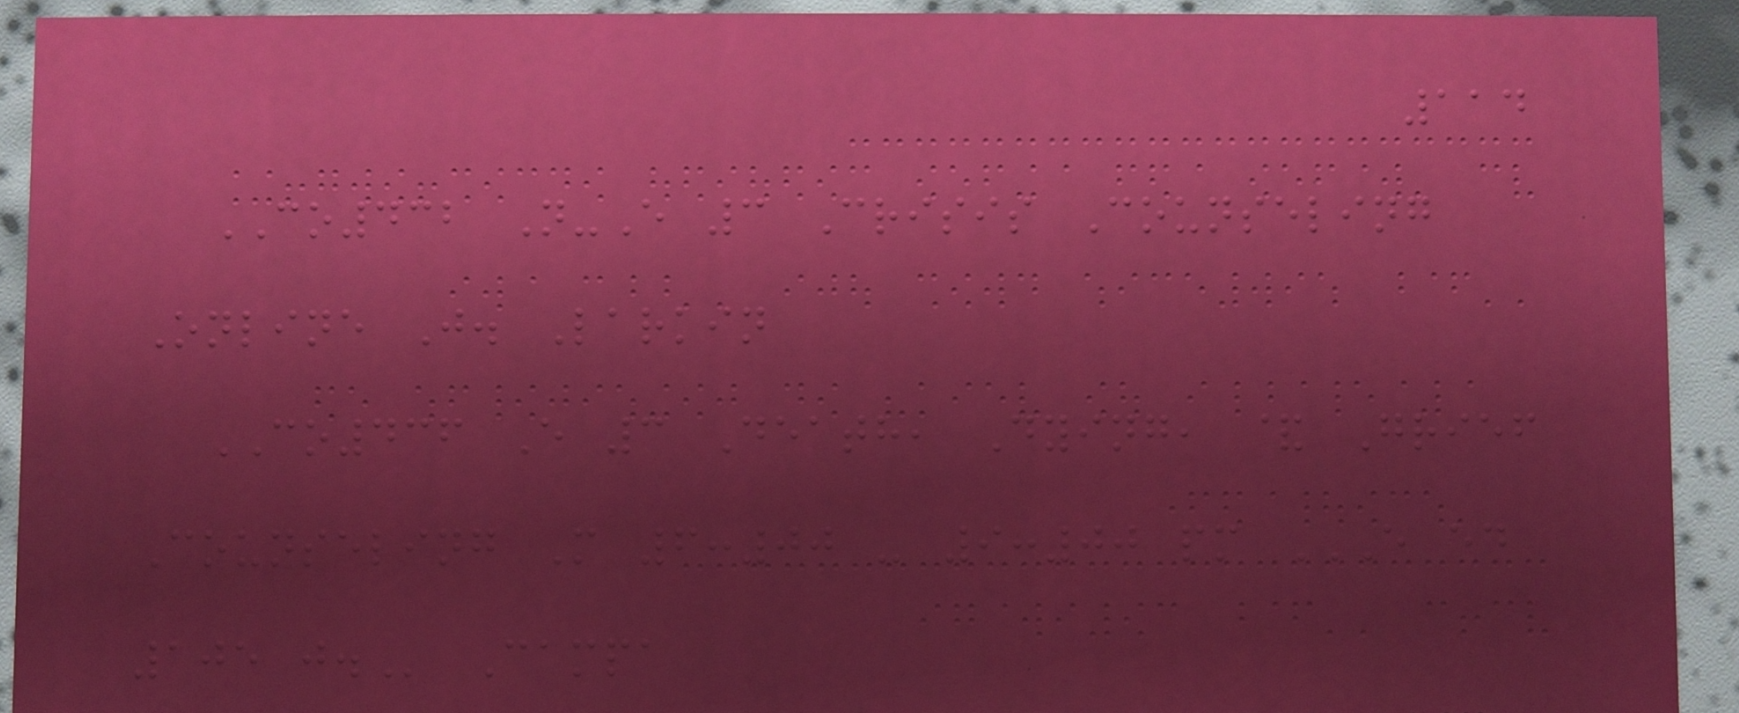114
CO432 N-E 3 Crisis Counseling
Online J. Larkin
CO436 E 3 Death, Dying, & Grief
Counseling M 6:00 - 9:00 pm E ED
105 J. Campa
